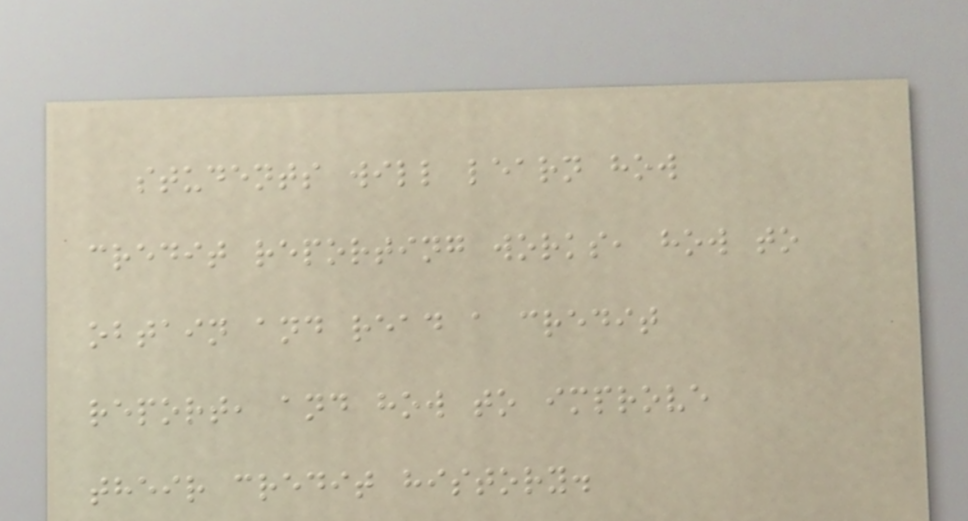students will learn how
credit reporting works, how to
obtain and read a credit
report, and how to improve
their credit history.
